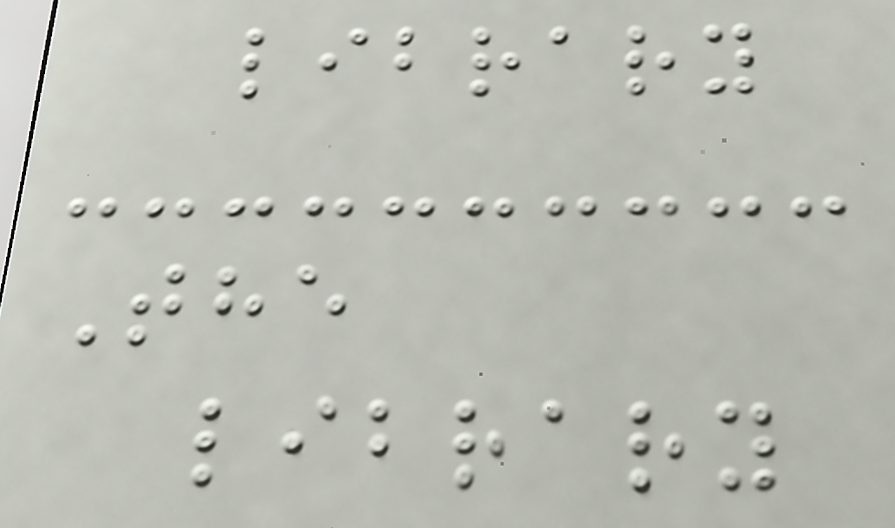library
The
library
